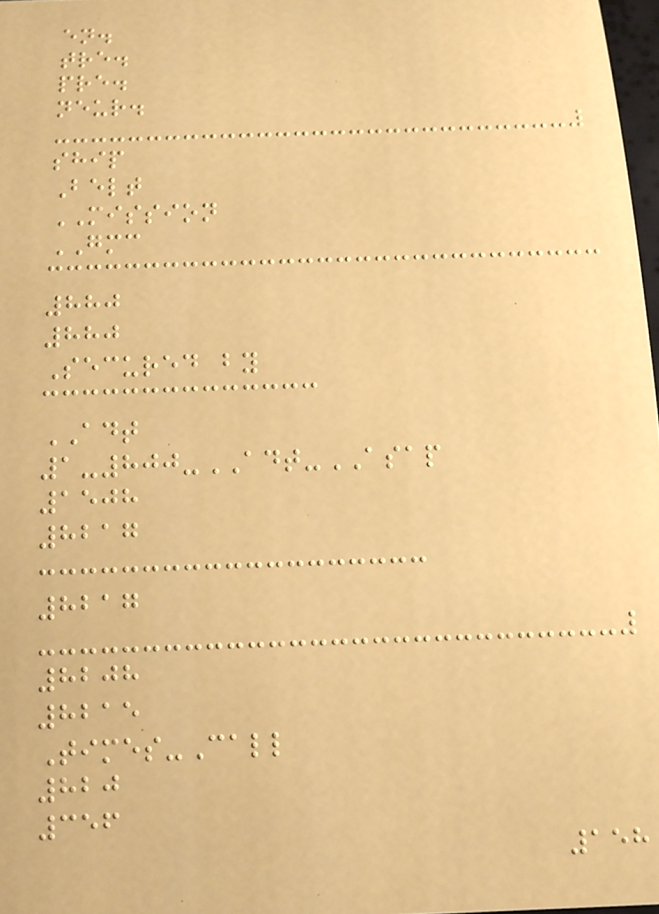en.
tre.
pre.
neur.
ship
Belt
MISSION
GMC
880
880
Secured by
ADT
1-800-ADT-ASAP
1508
8217
8217
8208
8215
Times-Call
820
356
158
